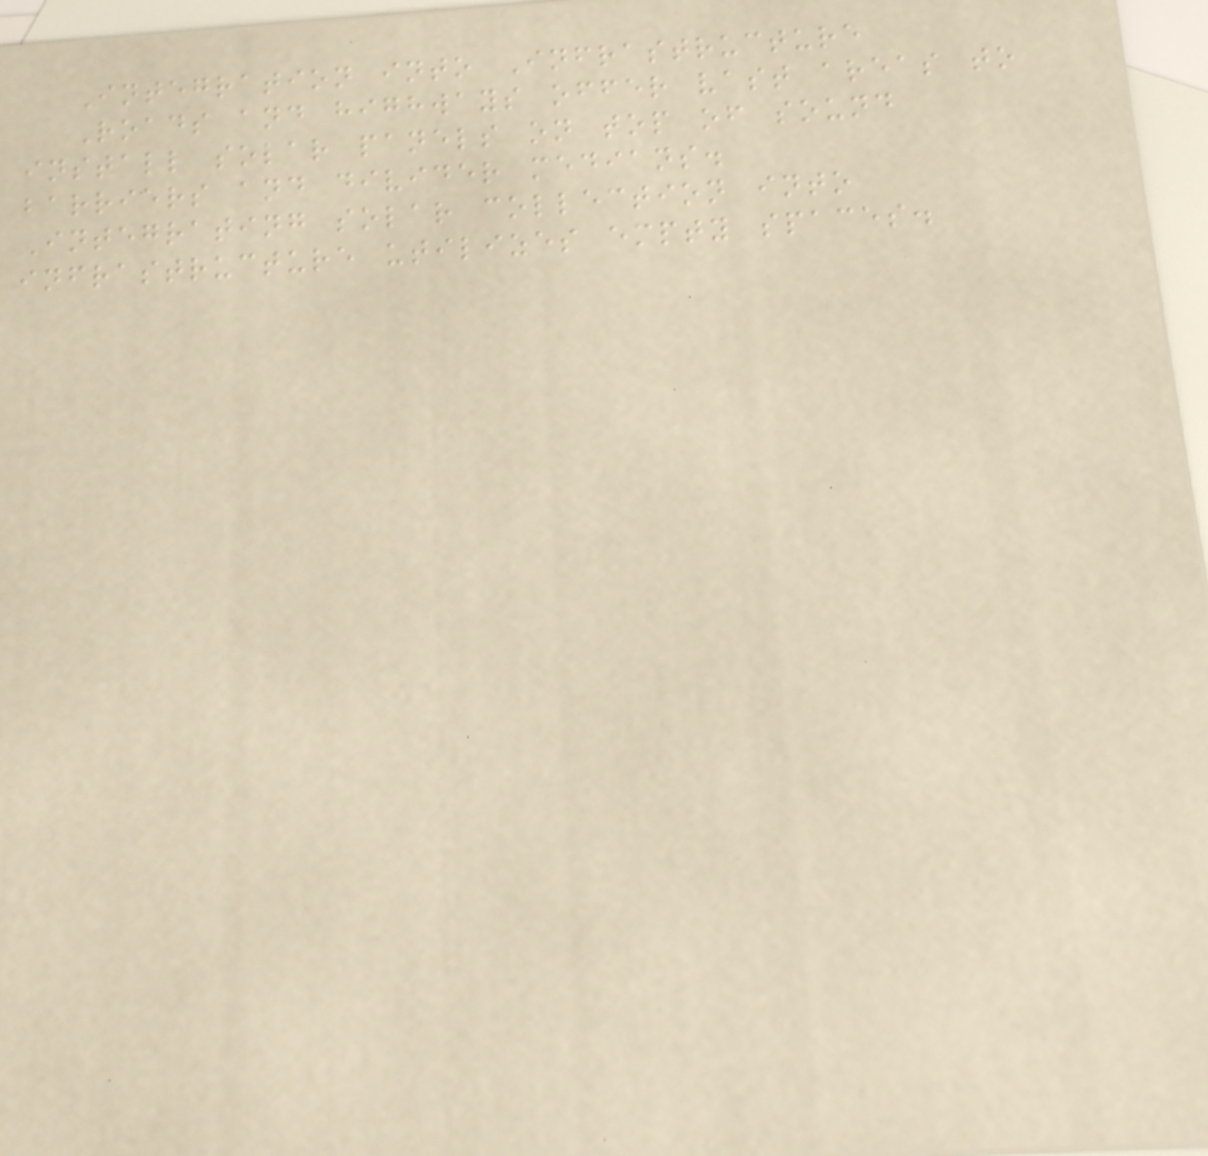Integration into Infrastructure
Roads and highways offer vast areas to
install solar panels on top of sound
barriers and divider medians.
Integrating solar collection into
infrastructure utilizes empty spaces.
